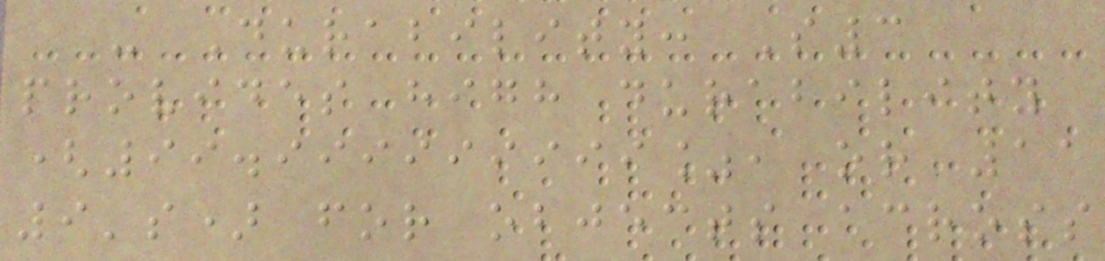- Durability: S3
provides high durability
(99.999999999%, or 11
9's) for objects across
